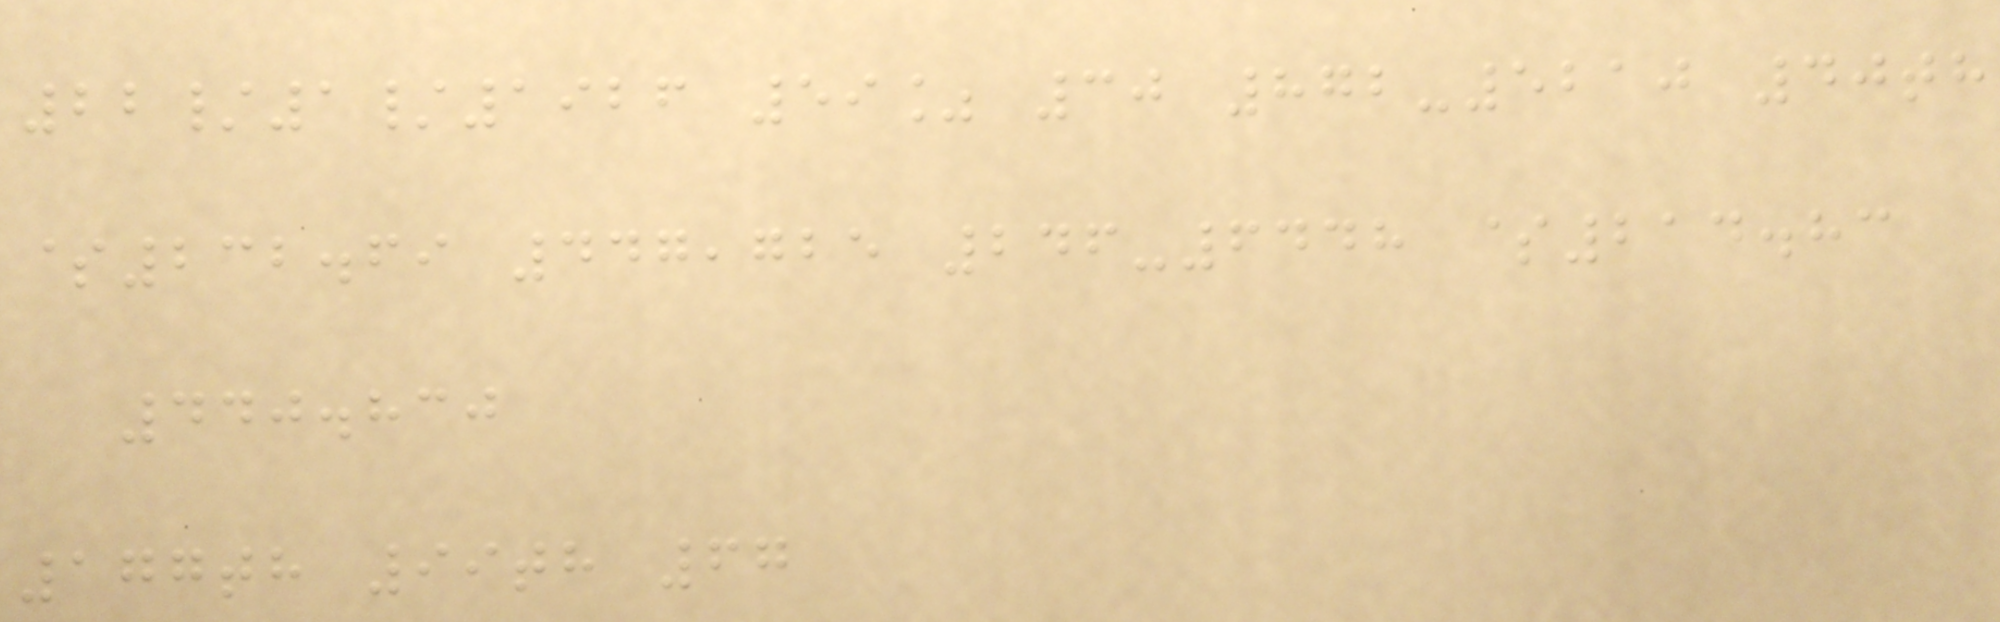22/1/1926 59% 30 872-5210 40th
$232.69 447,725 246-6448 $214.83
440.830
177th 99th 67
